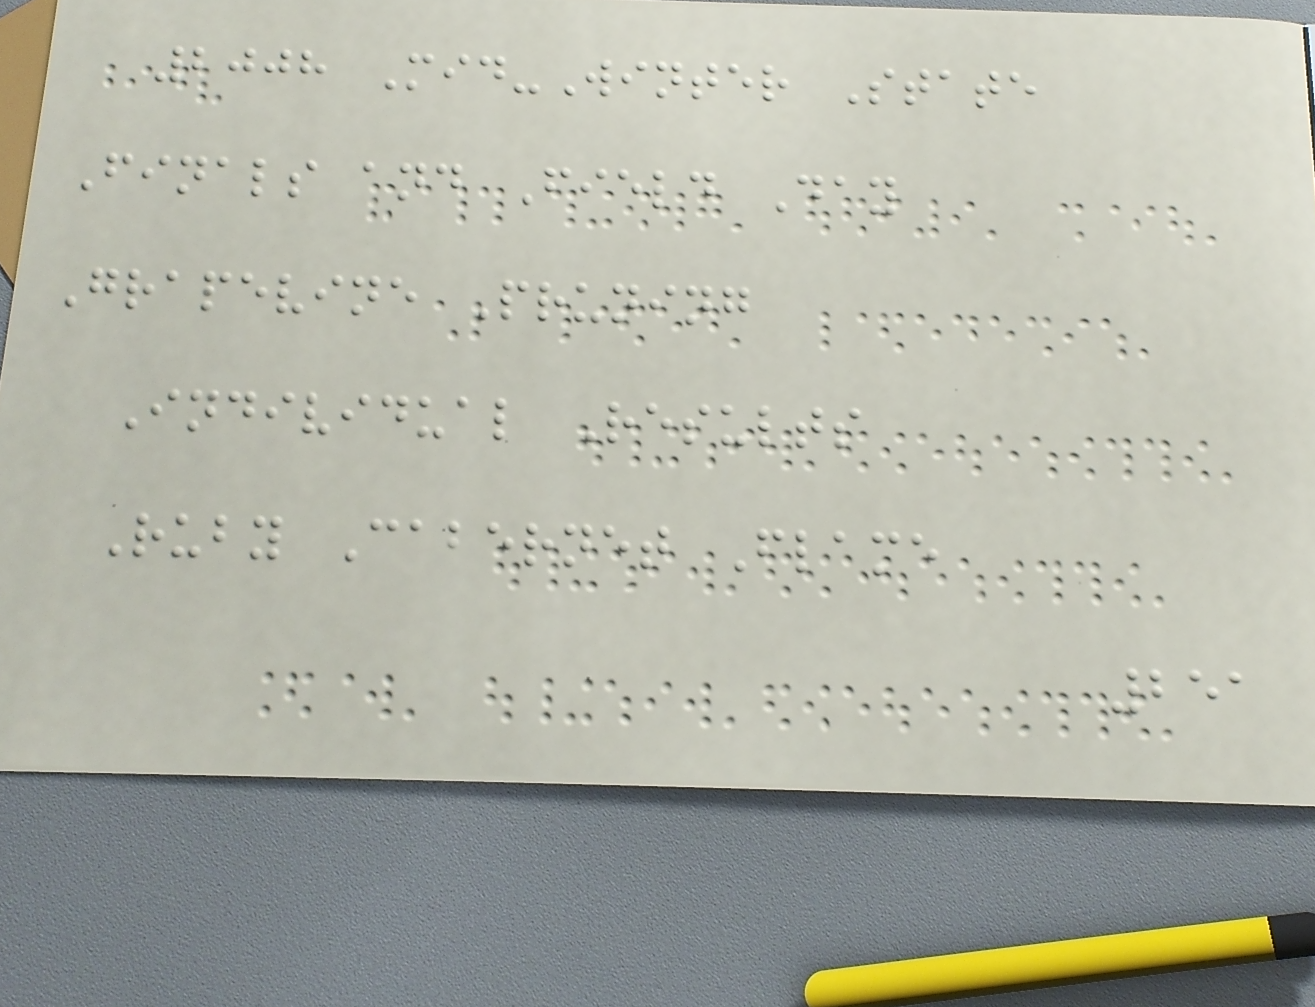2008 Mid-Winter State
Finals and Field Day
Grapevine Pruning
Individual Results
Ruby Cabernet Flame
251
